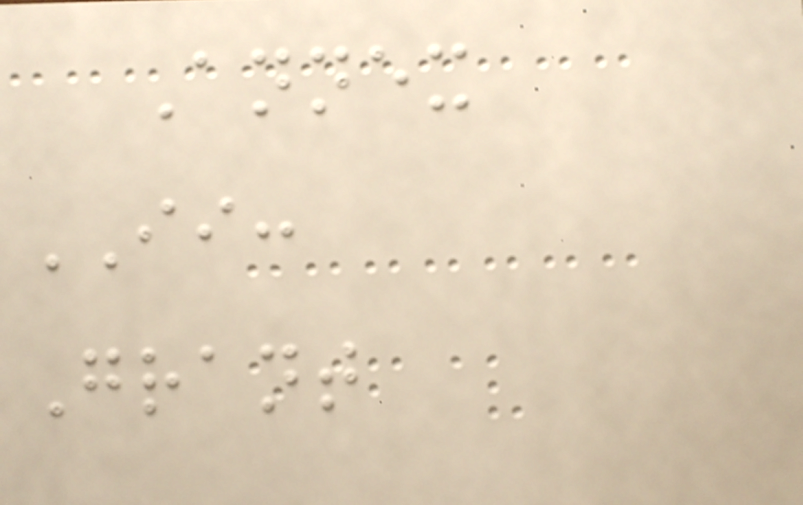Annex
II:
Grant
